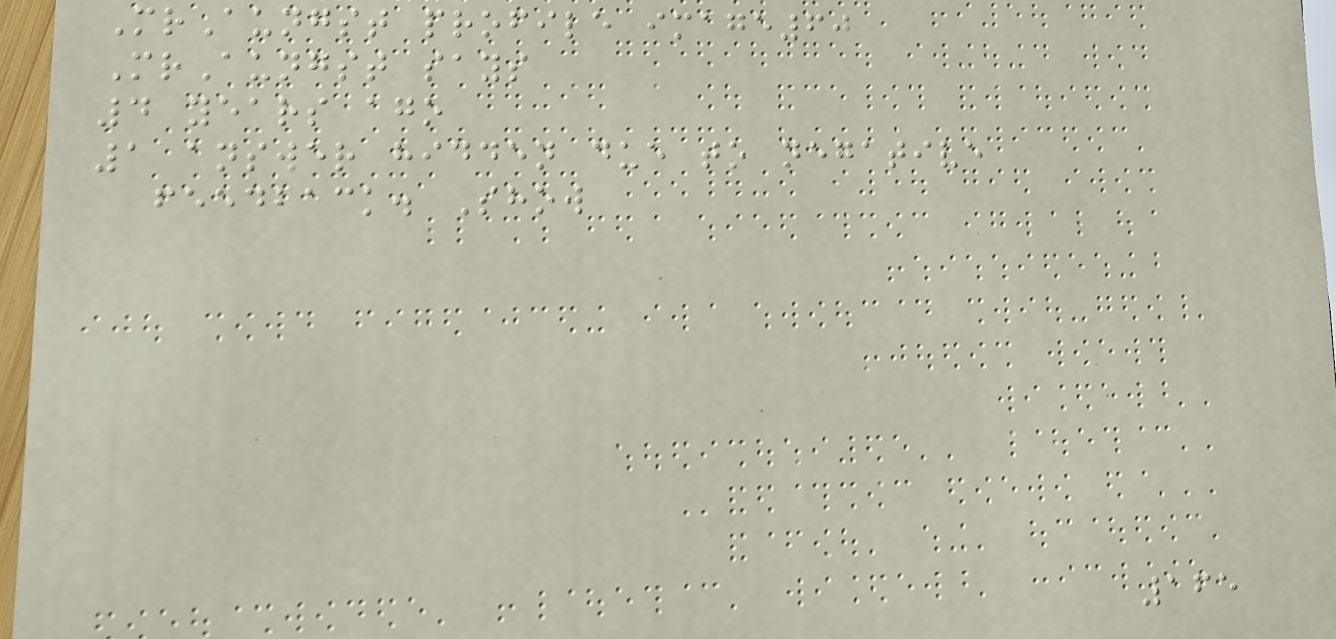MrAungst profile image60
MrAungst says
4 years ago
1 answer hidden due to negative
feedback. Show
165
